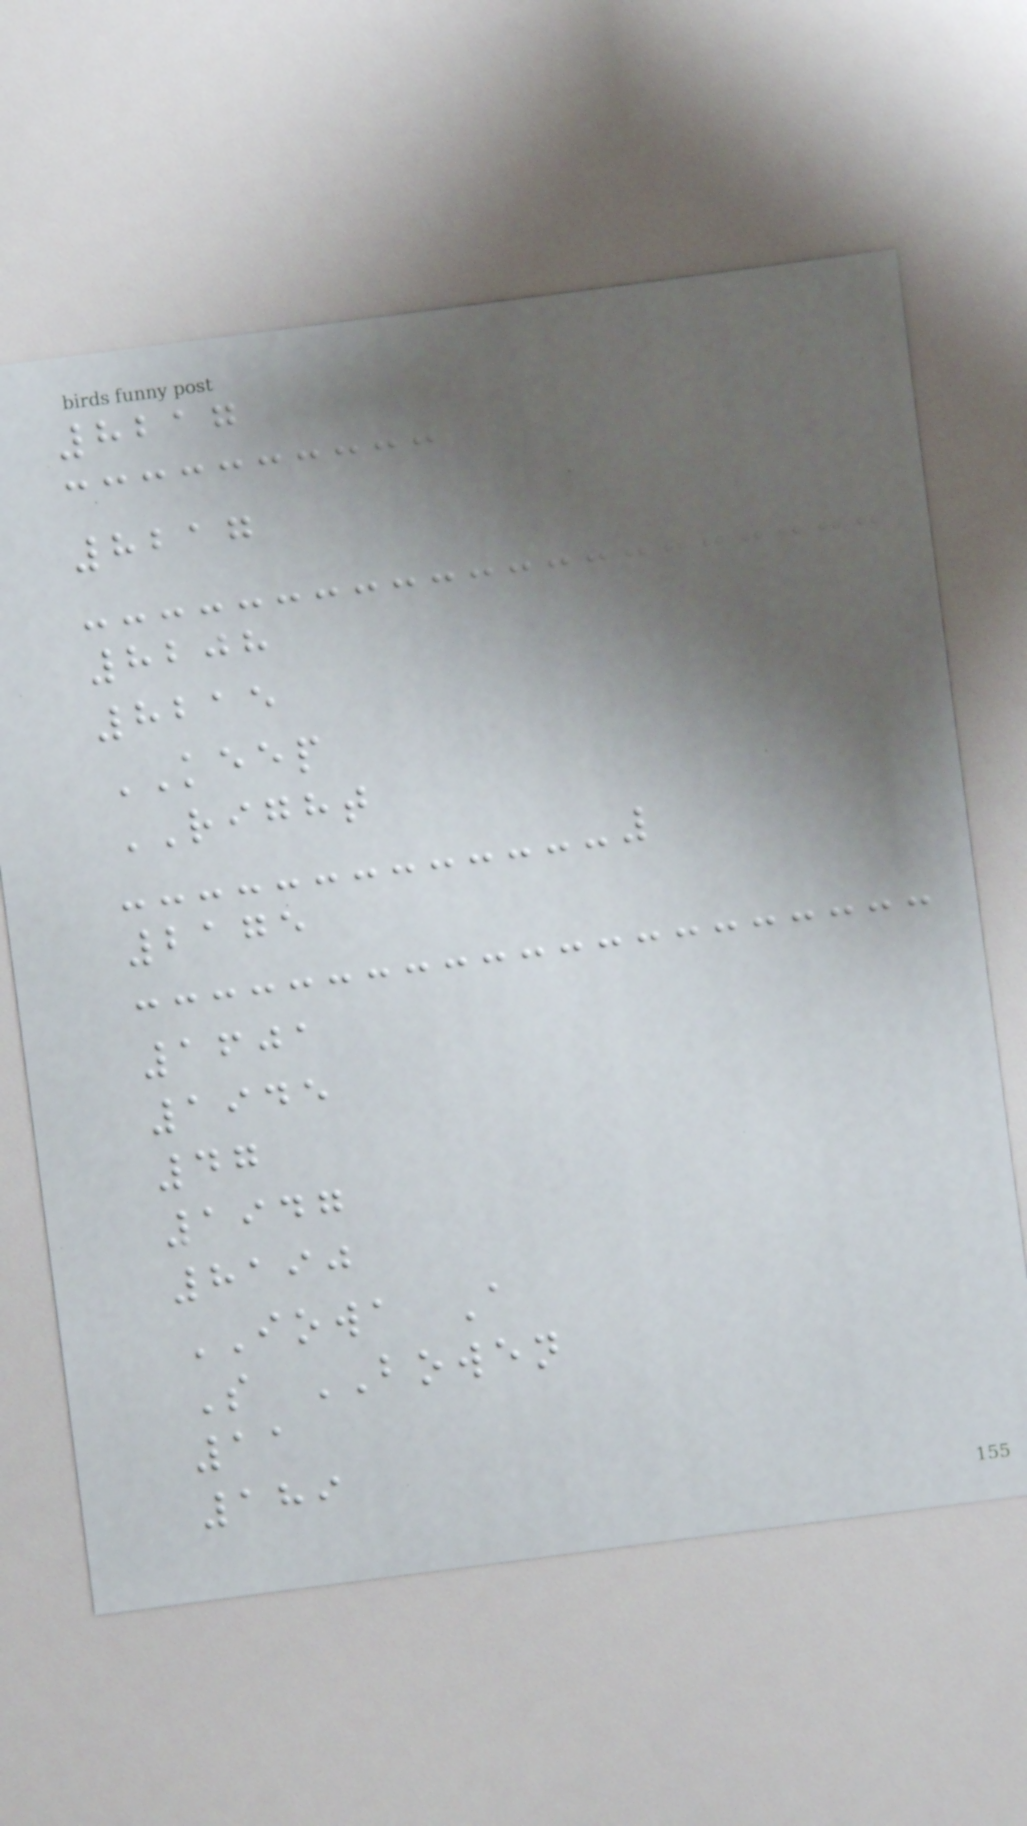8217
8217
8208
8215
KEEP
RIGHT
2175
1601
1945
47
1947
8190
IOWA A
S BOWEN
11
189
